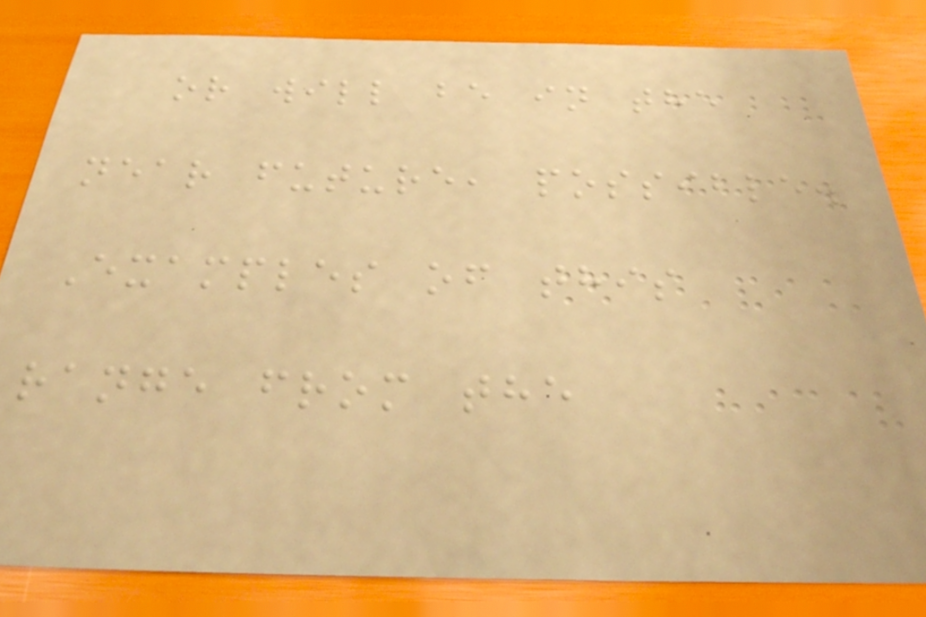or will be in the
near future, possible.
Examples of this
range from the
